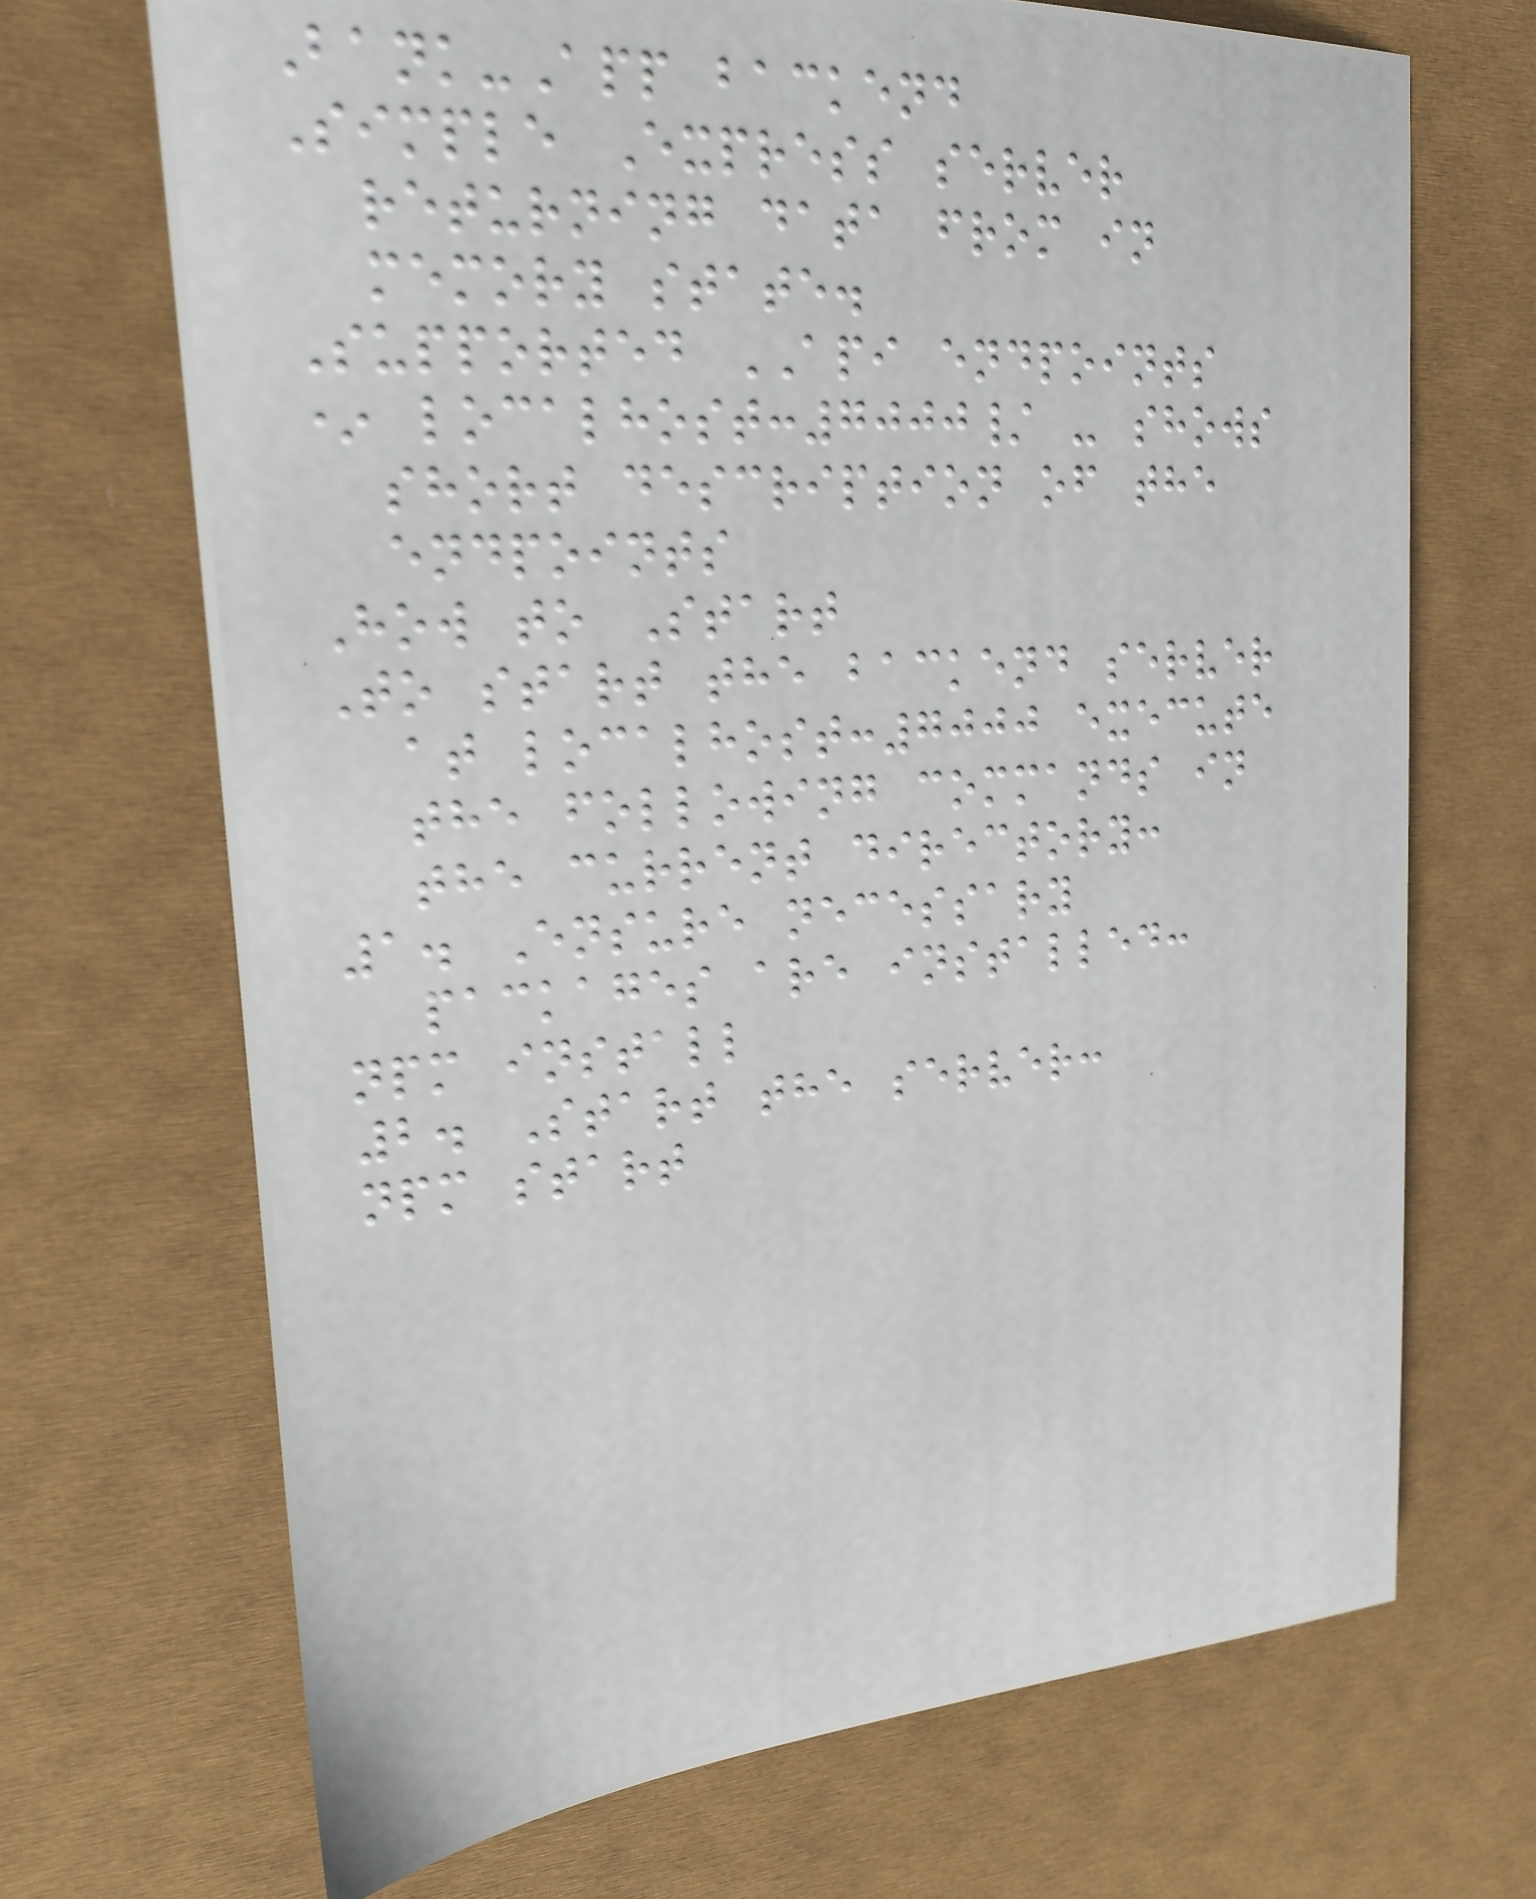Bank-App backend
Simple Express server
returning data from in
memory state.
Supported API endpoints
* localhost:7000/ - shows
short description of the
endpoints
How to Start
To start the backend server
at localhost:7000 execute
the following commands in
the current directory:
1. Ensure necessary
packages are installed:
npm install
2. Start the server:
npm start
